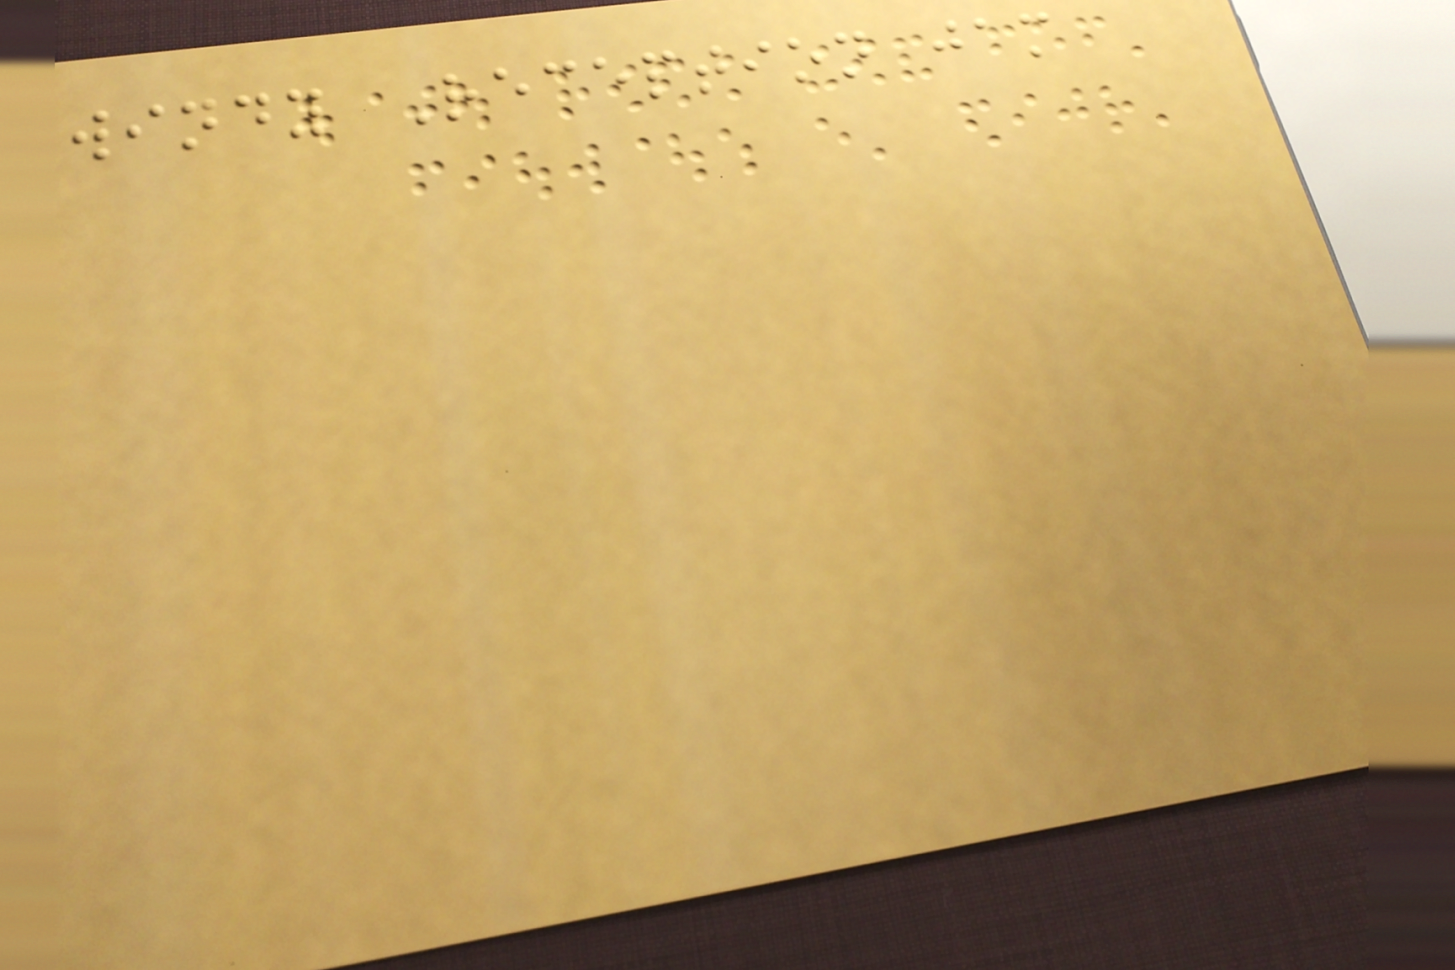windy Reception jam
